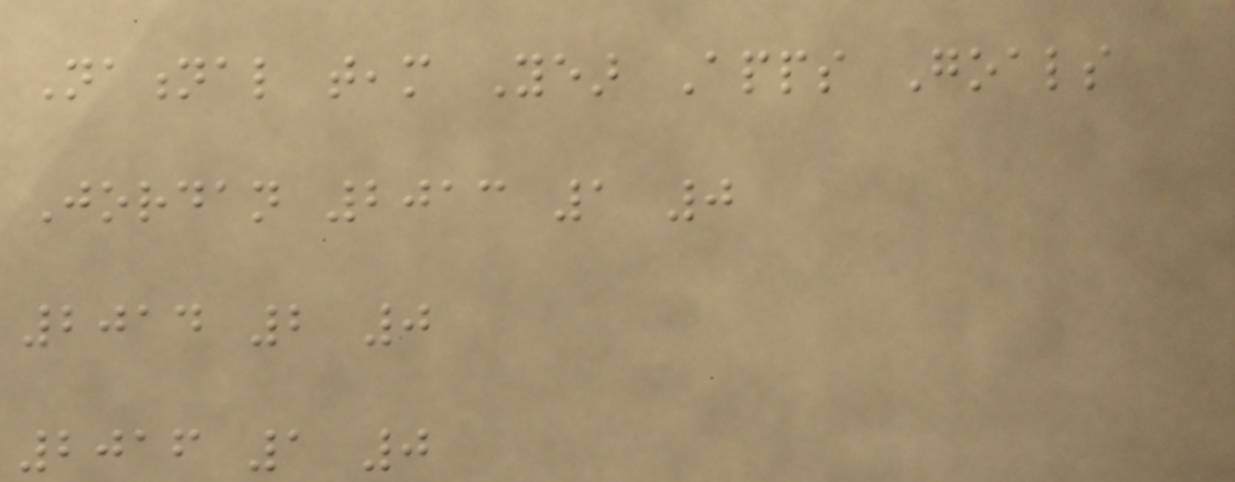National team Year Apps Goals
Jordan 2013 1 0
2014 2 0
2016 1 0
